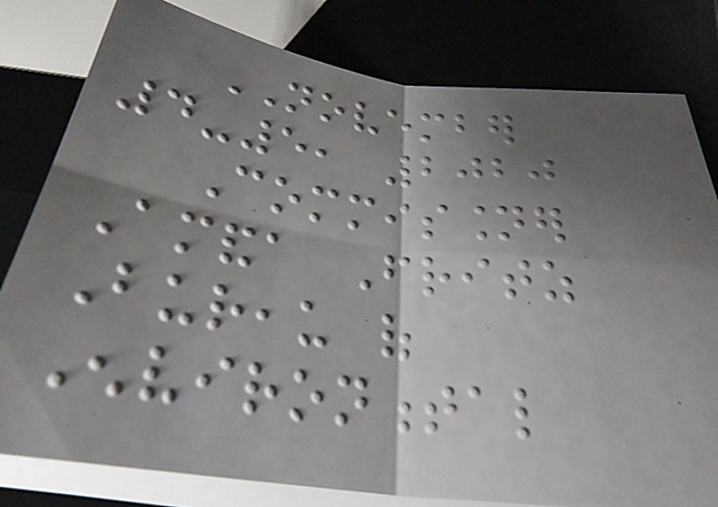NOVEMBER
4-5, 2020
Commissioner
Amanda Fritz
Bureau of
Environmental
